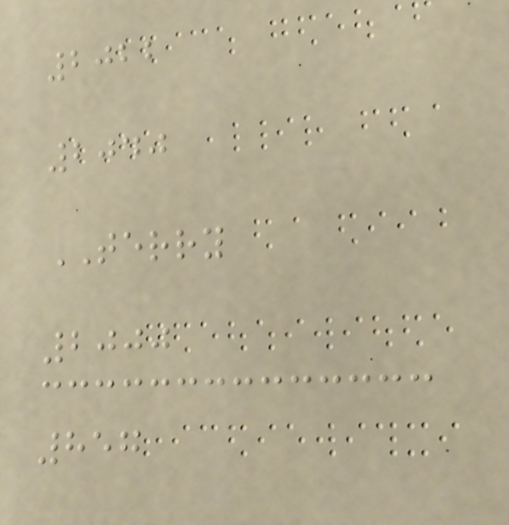2022
2040
TERRY
2000
857
